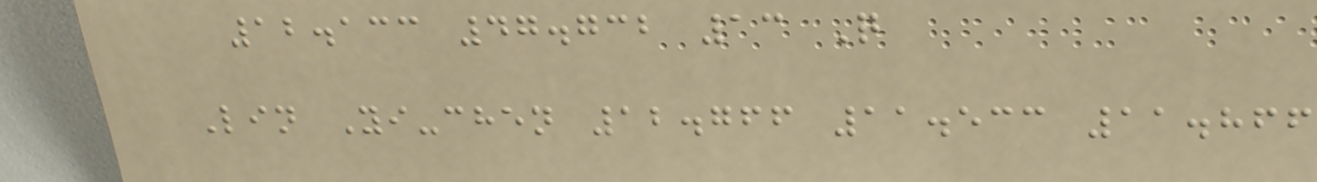12.133 47.732 13 Q
Lin Yi-chen 12.766 11.533 11.866
